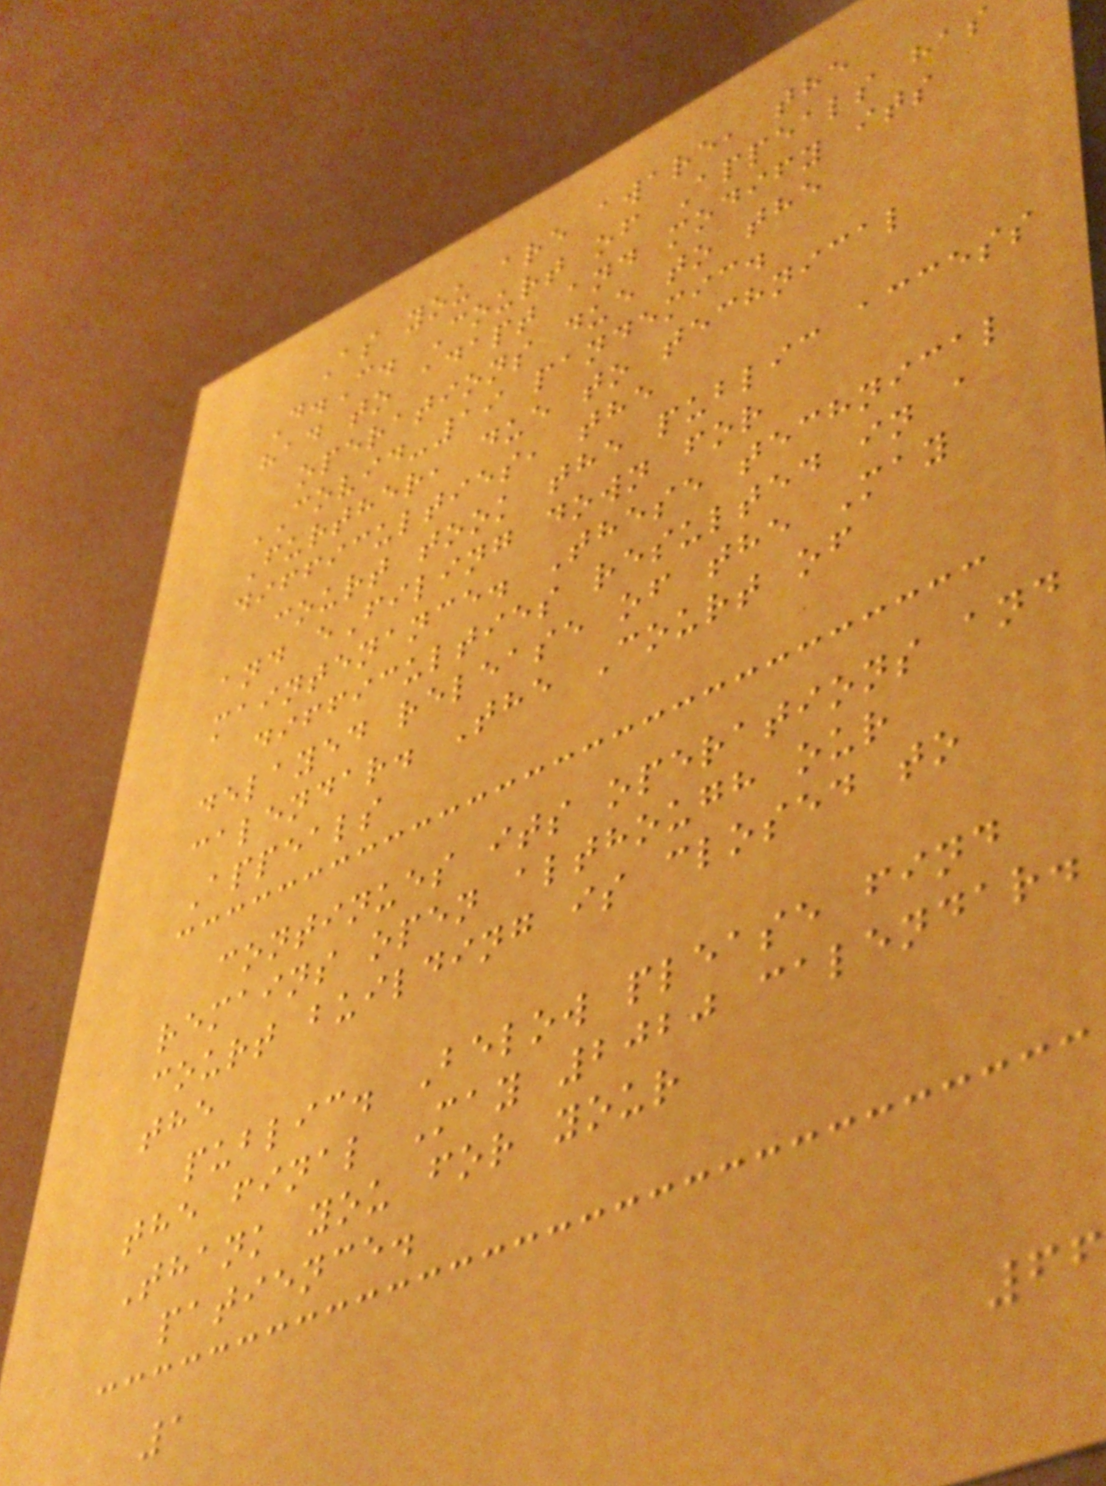As you are aware, the
D.C. Court of Appeals has
had to adapt and modify its
operations due to the
COVID-19 pandemic.
Further, due to technical
difficulties, the
court took the public access
and eFiling down for
maintenance. These technical
difficulties resulted in a
delayed release of the May
calendar. The Court of
Appeals
continues its operations and
remains open although our
court building is closed to
the
public. Below please find
the final May 2020 calendar.
Thank you for your
patience.
1
66
